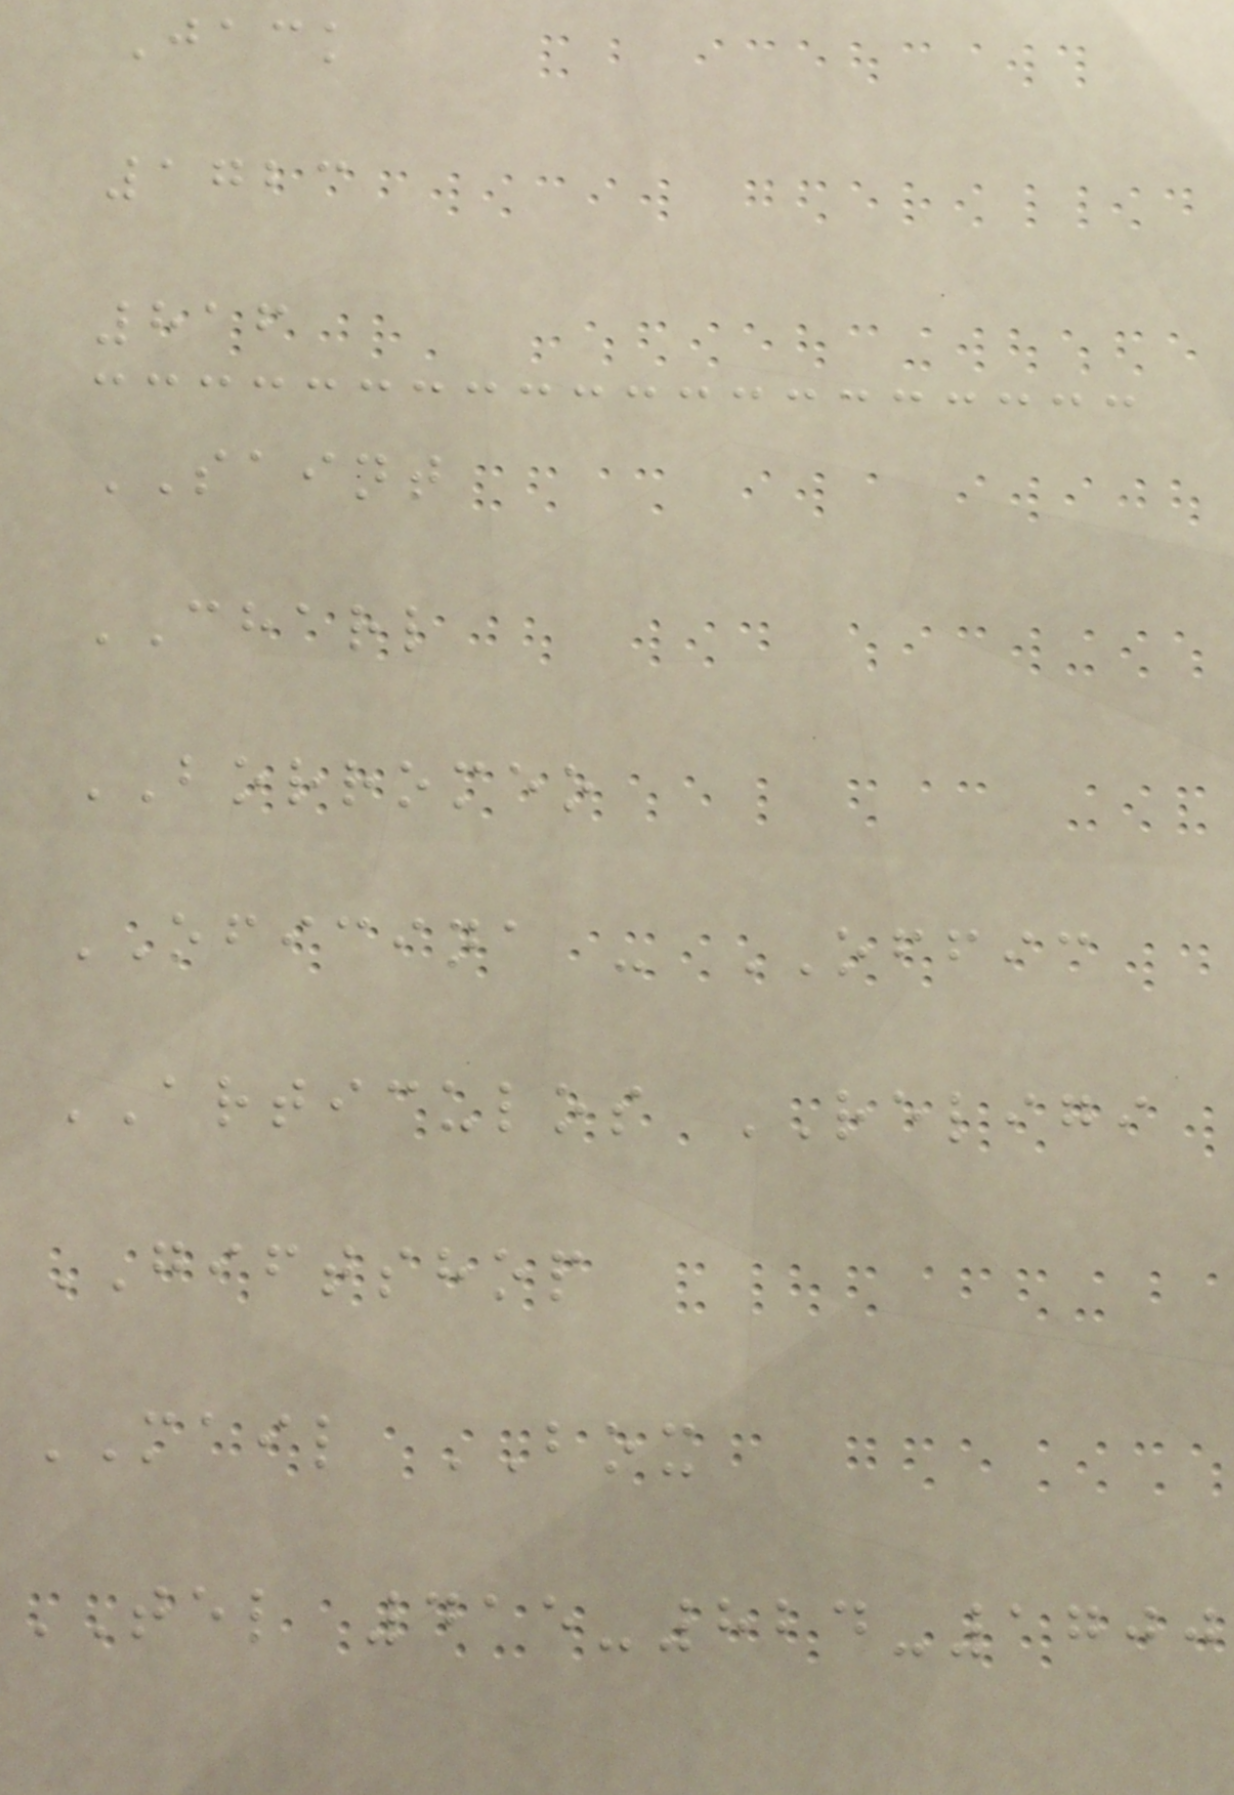Jack
1723
816
SAINT
CHARL
BORROMEO
OFICINA - OFFIC
ARTICULOS RELIGI
GIFTSHOP
MAIL BOX
TEL 415-824-1700
